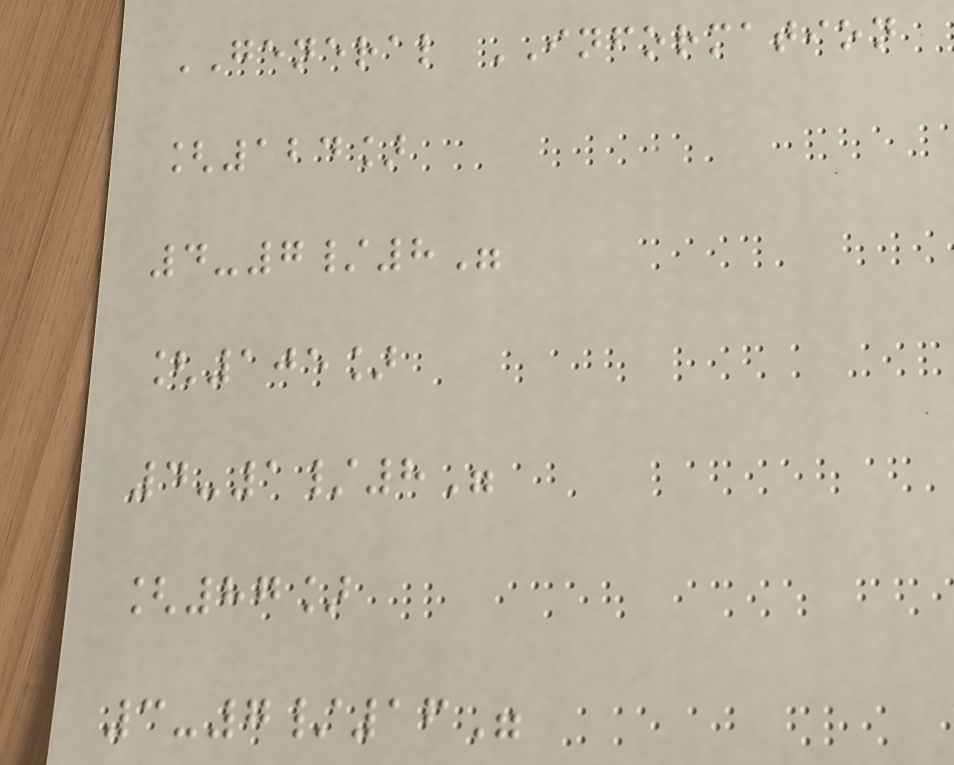GENERAL INFORMATION
[124]
4-7/8"
[105]
4-1/8"
[87]
3-7/16"
